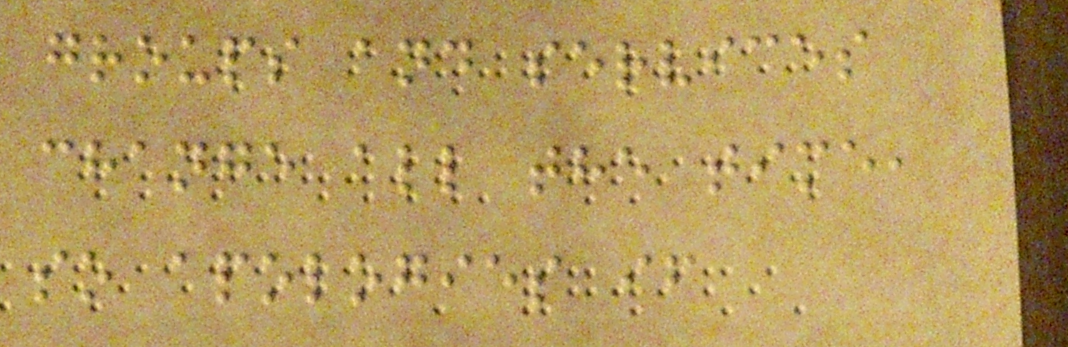groups and services
change all the time,
so apologies if
